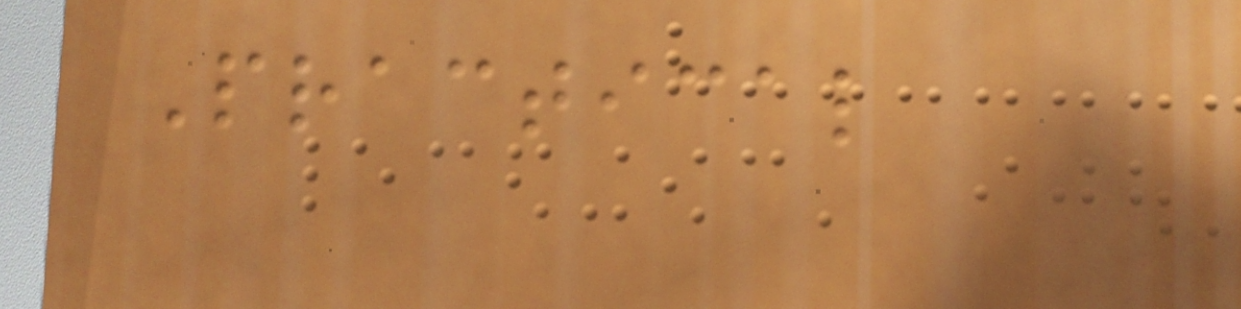Practical
